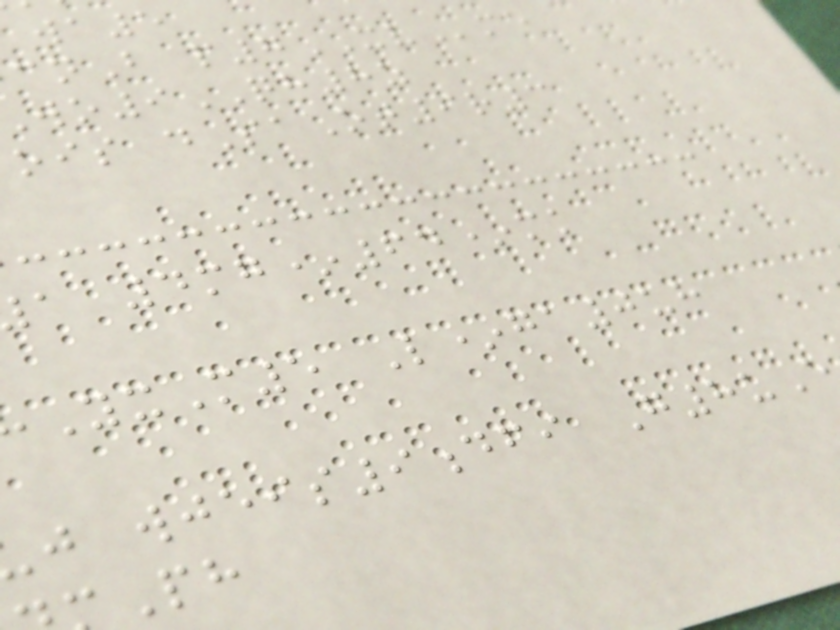nB p7XVme
9QH8z
ois dSaOt9r3
a 4mg*64*mk
YxM5 L*ga0uh
j wjeis9dfi G8uE
